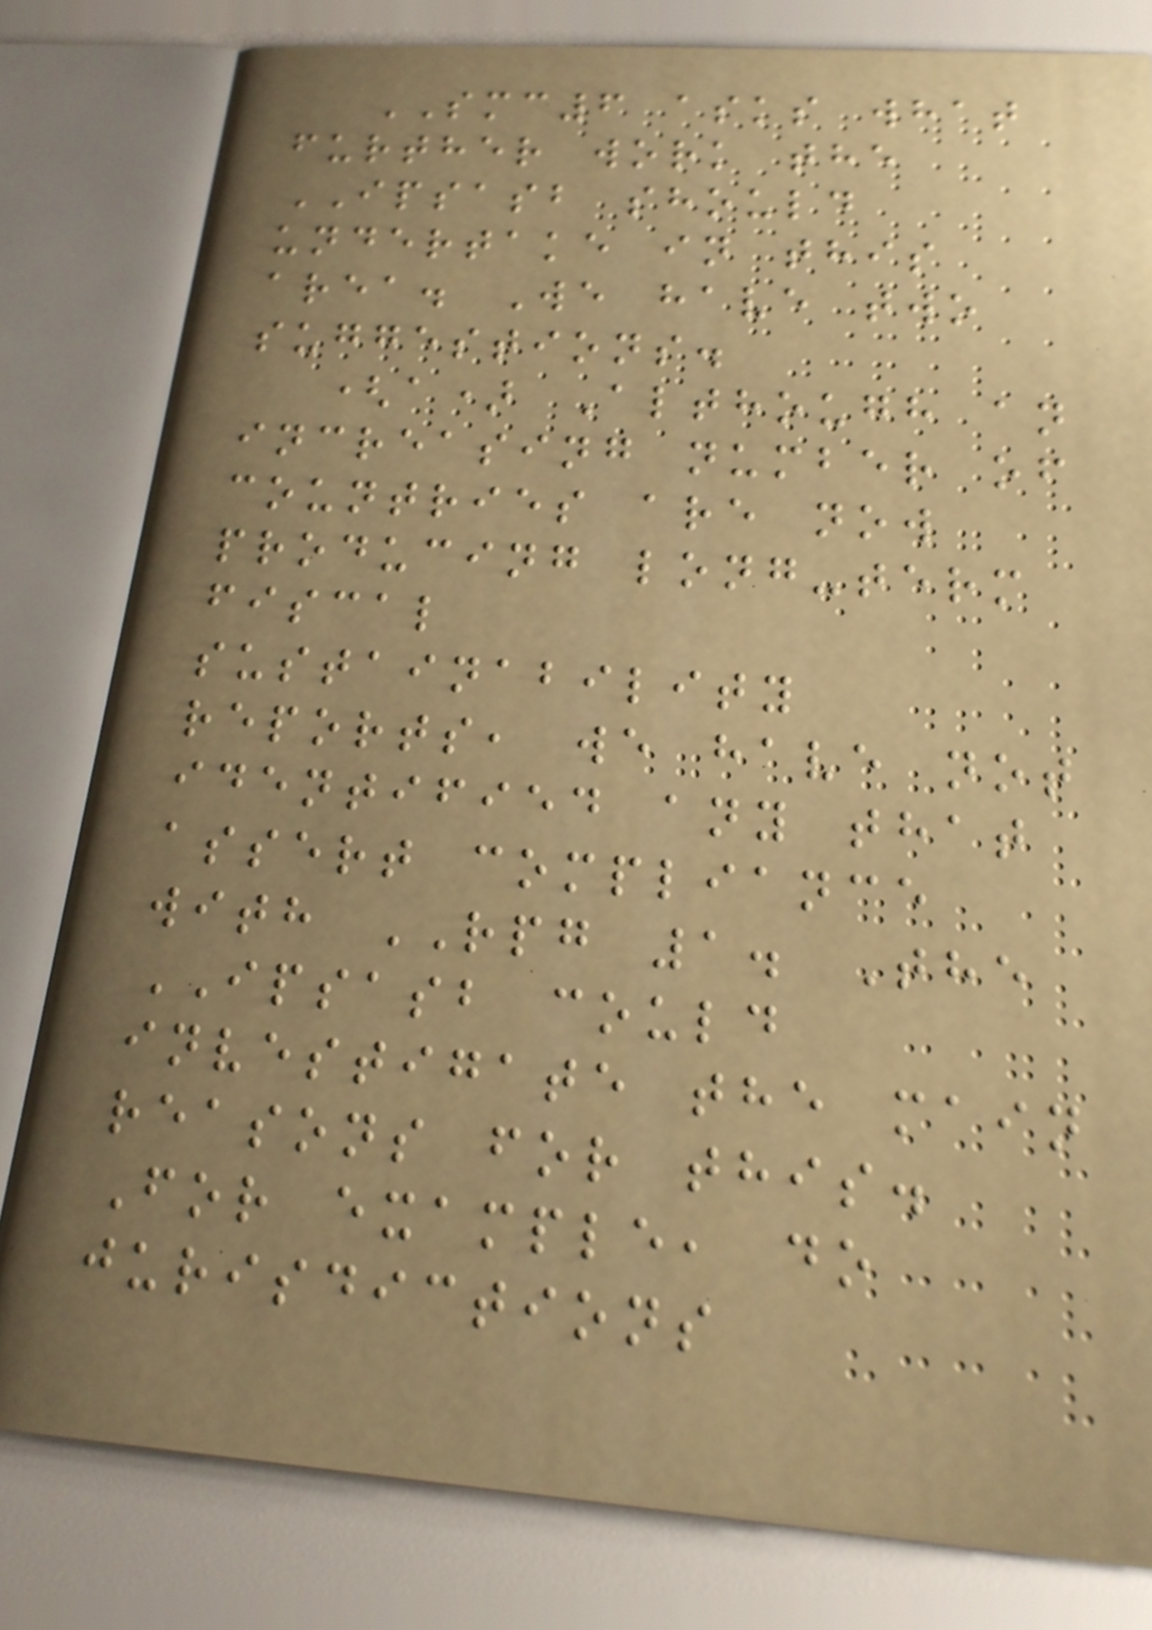SMC6 asks what
further work the
IPSASB should
undertake in this
area. We have two
suggestions.
(a) Although an
increasing number of
countries are now
producing long-term
fiscal
sustainability
reports, we have not
identified any that
assert compliance
with RPG 1. The
IPSASB could
investigate the main
reasons for this.
For example, do
jurisdictions
